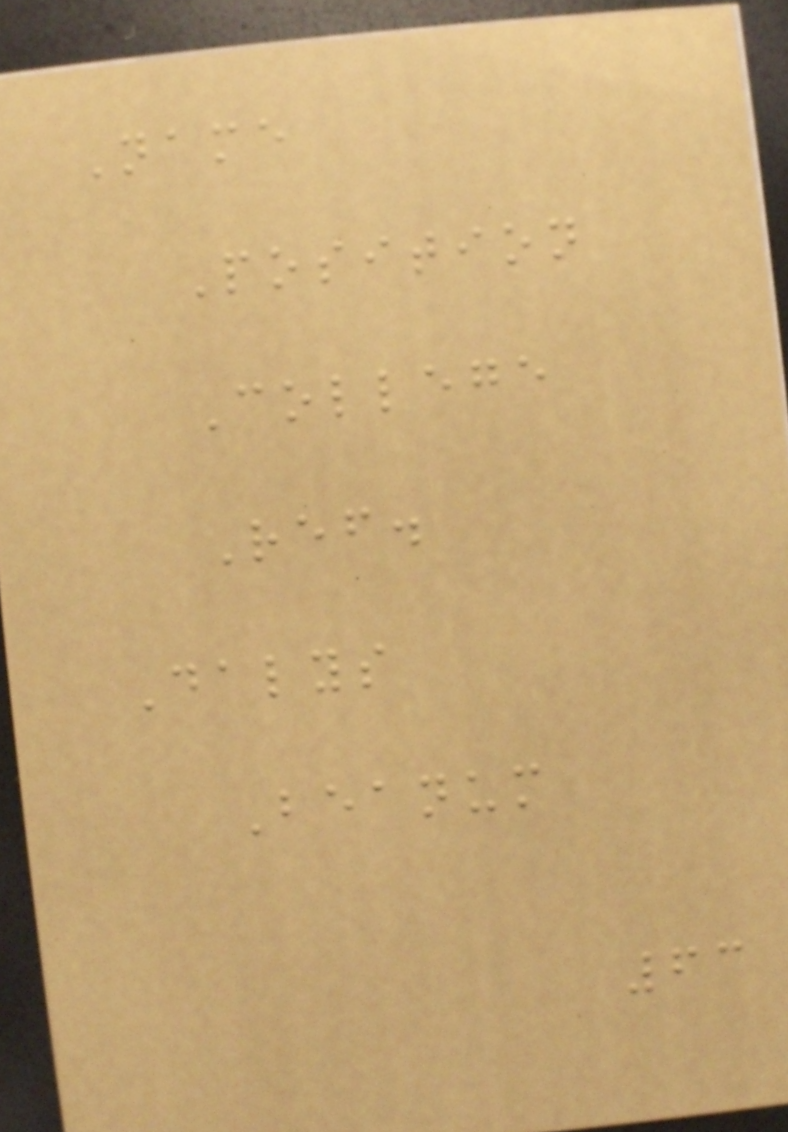Name
Position
College
Ref.
Dalys
Beanum
63
